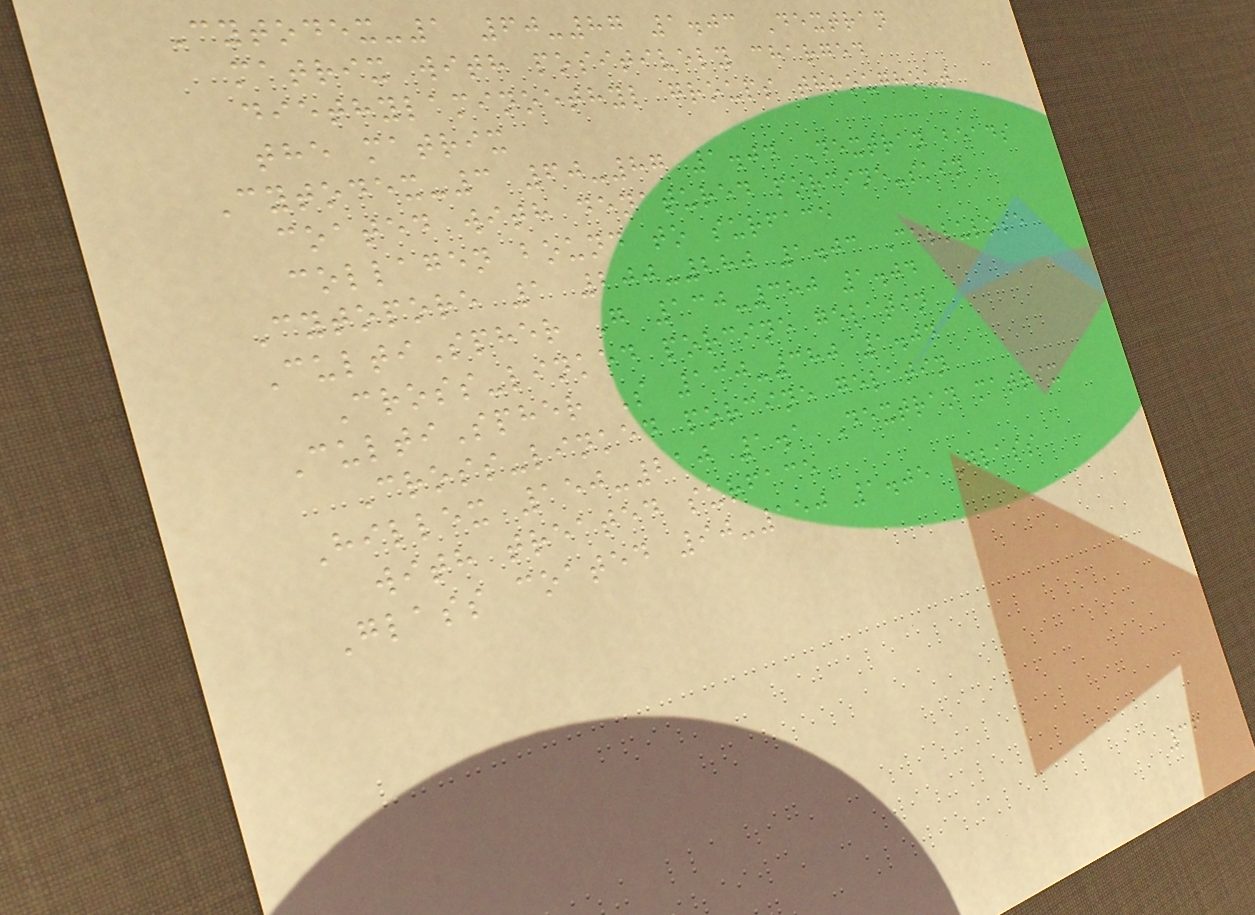Cytodex-1 60-87 1.03 Dextran
matrix with positively charged
diethylaminoethyl groups throughout
the matrix
Cytodex-3 60-87 1.04 Dextran beads
coated with denatured porcine-skin
collagen bound to surface
Cytopore 1 200-280 1.03 Cellulose
CultiSpher G 130-380 1.04
Cross-linked porcine gelatin
CultiSpher S 130-380 1.04
Cross-linked porcine gelatin
Hillex 150-210 1.1 Dextran matrix
with treated surface
Glass coated 90-150 1.05 Glass
36
